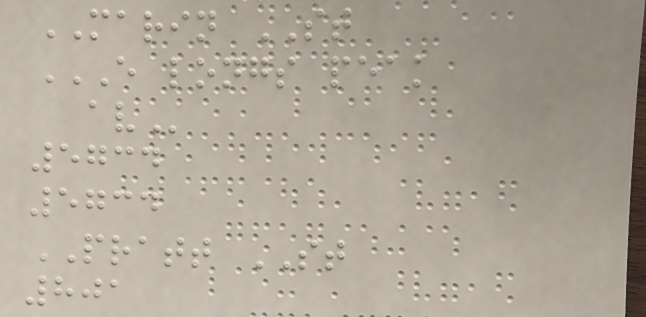MARIN ST
E LONGS PEAK
AV
5734
5734
PRATT ST
801
